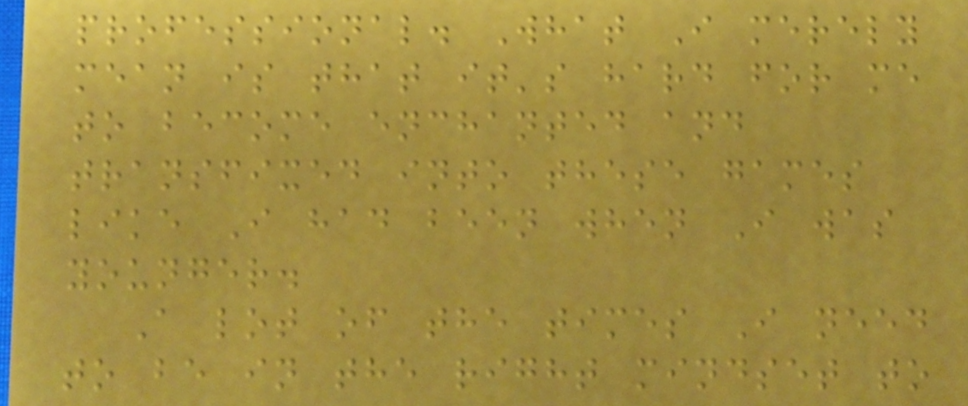professional. What I merely
mean is that it's hard for me
to become enchanted and
transfixed into these games
like I had been when I was
younger.
A lot of the times I need
to be in the right mindset to
